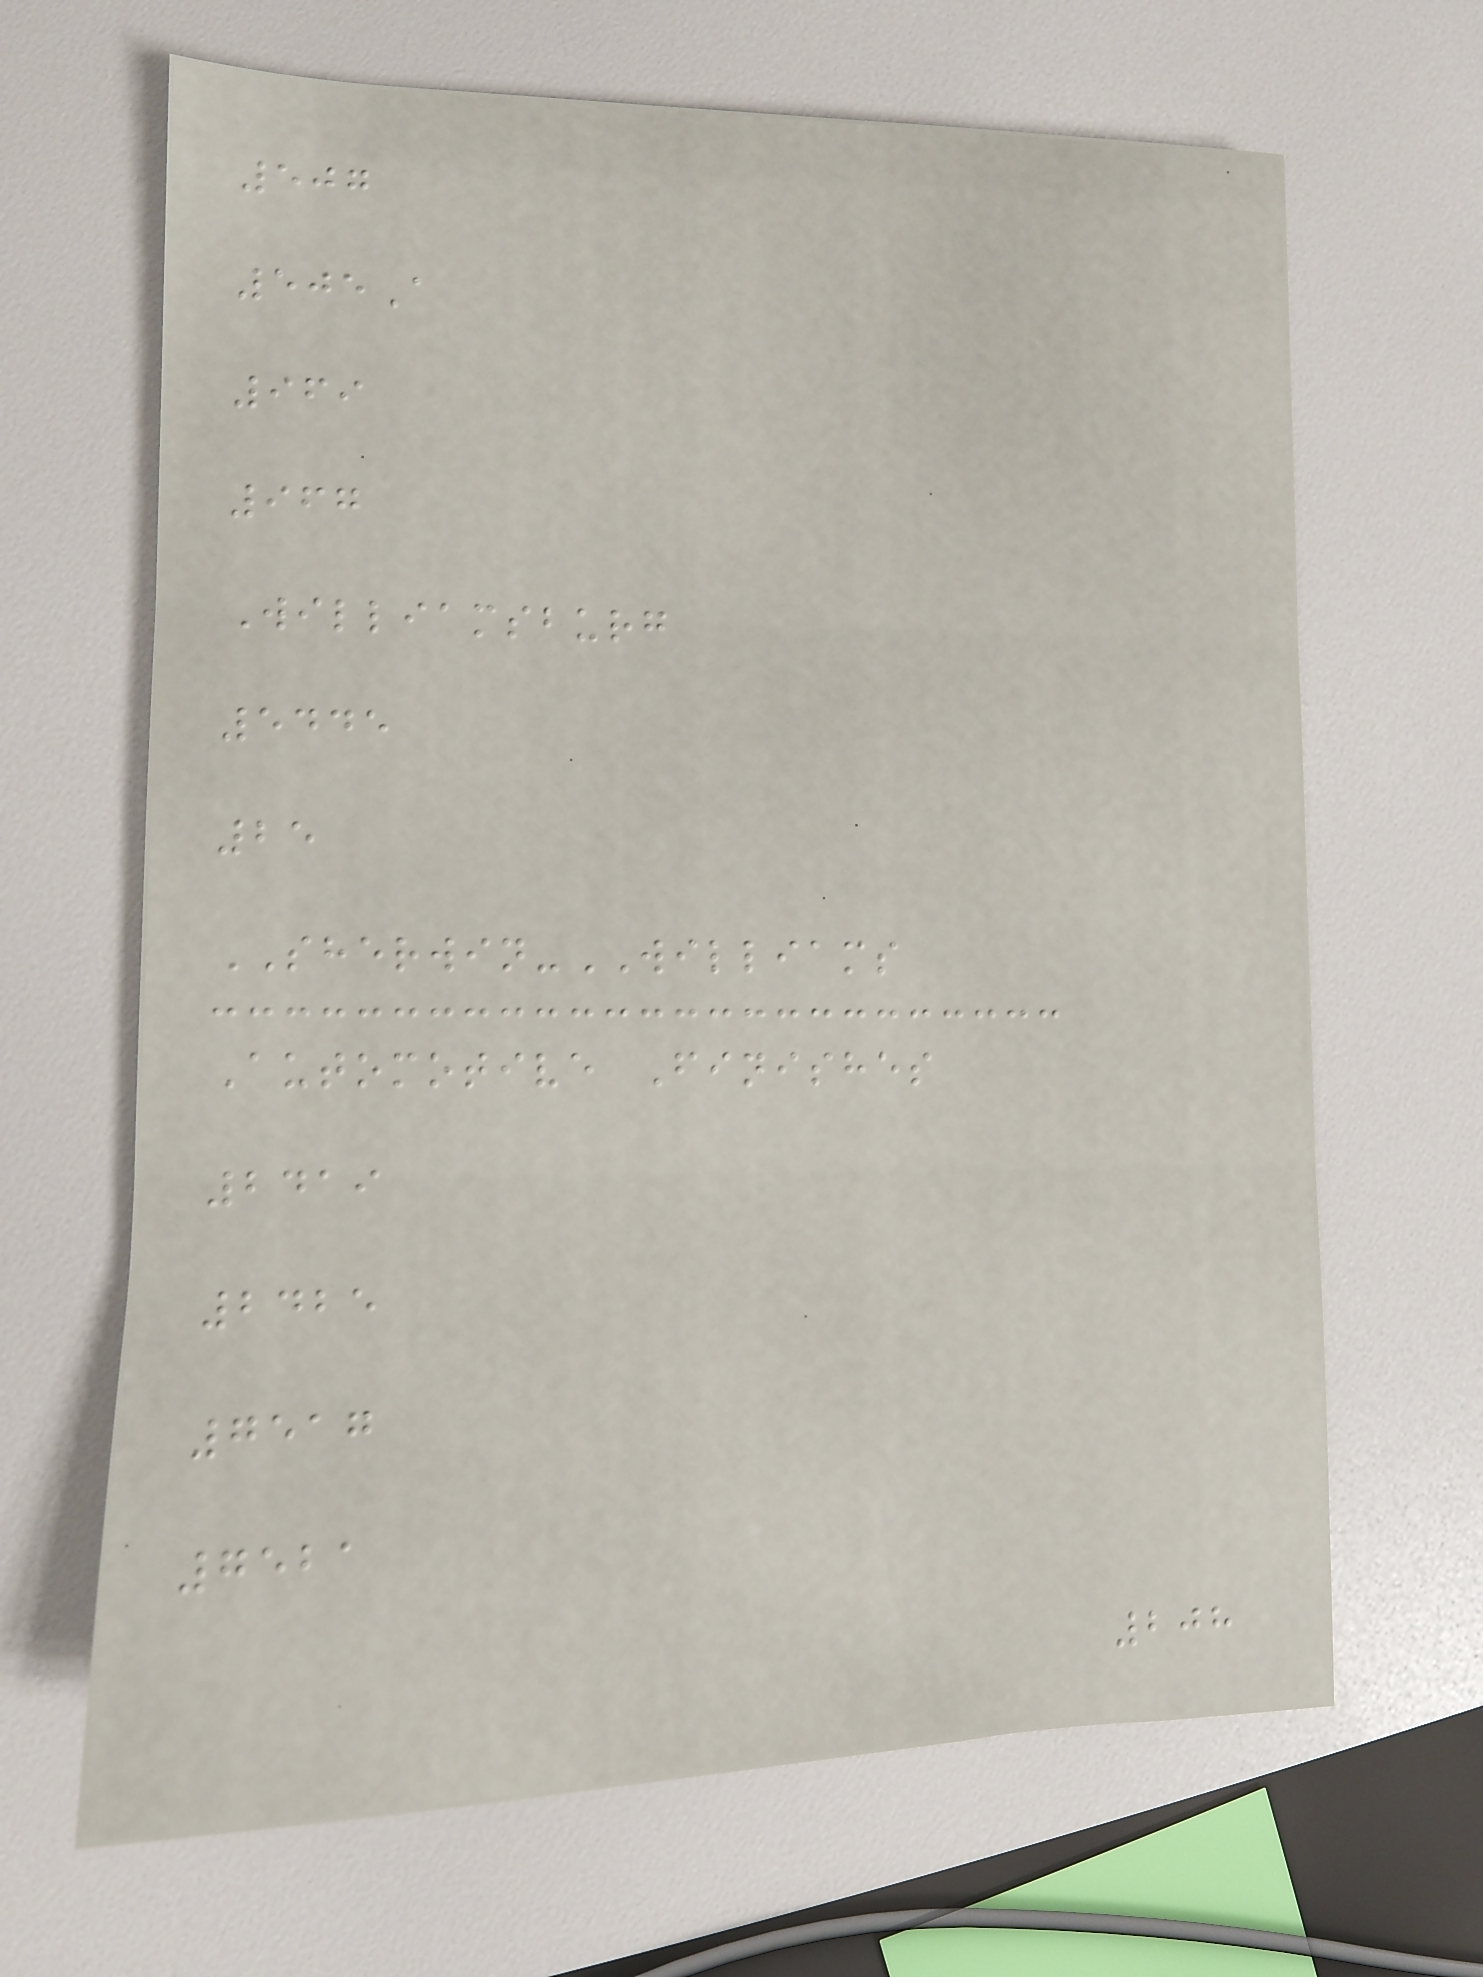507
505A
969
967
Williamsburg
5445
25
SHERWIN-WILLIAMS
Automotive Finishes
2419
2425
7517
7521
208
